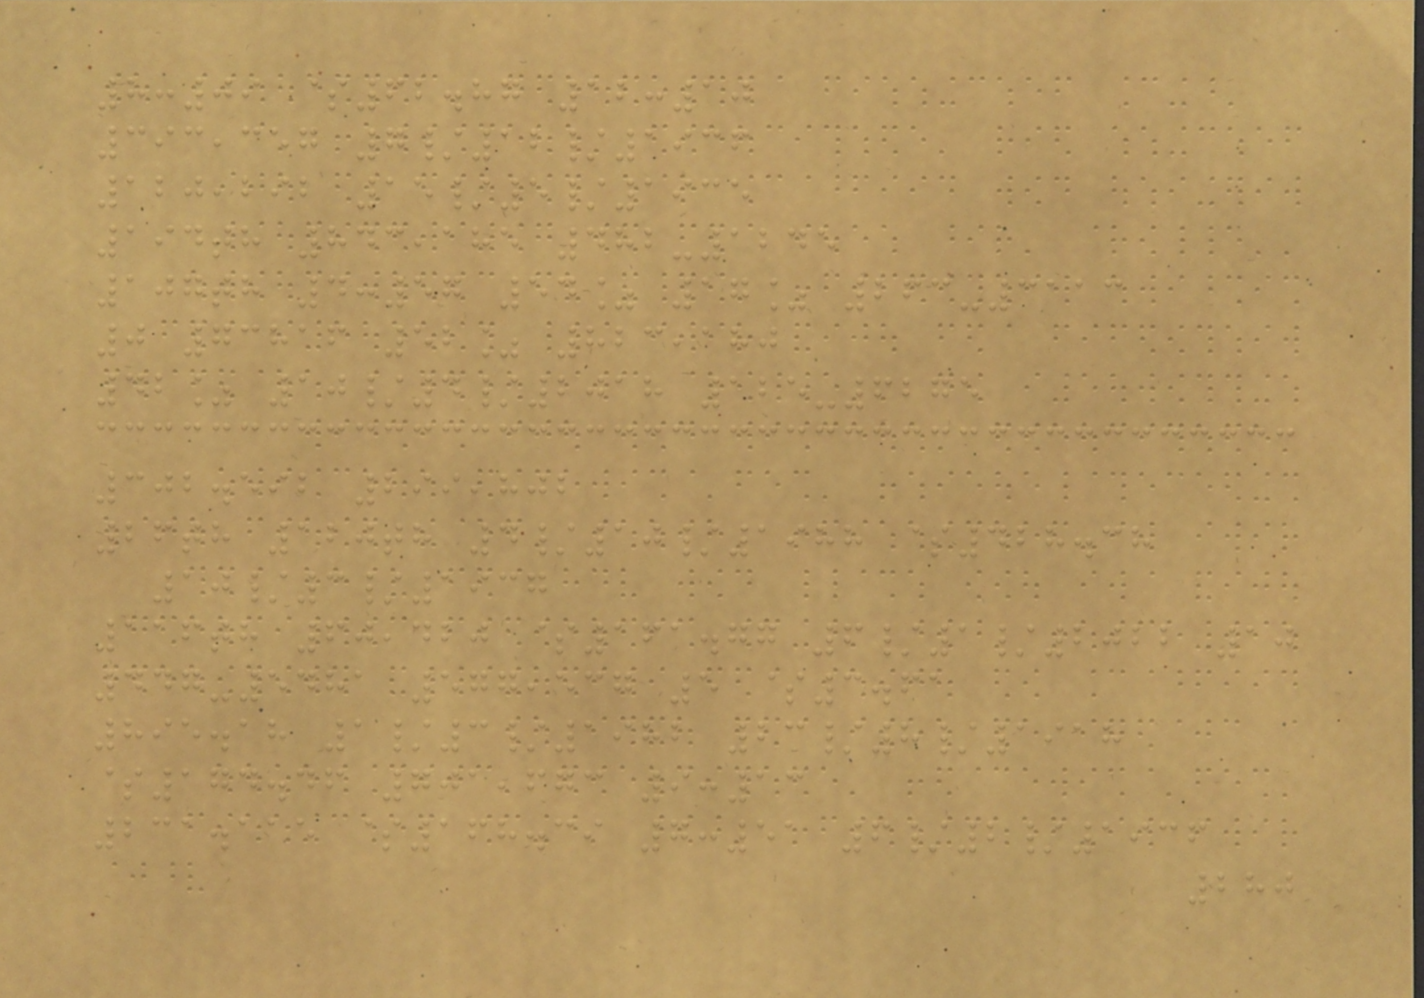8:09 $62.87 12:10
393,357 7/12/1936
120,292 15/5/1935
194th 843,185 482-1245
107th 4:57 54% 17% 263-3113
0 73816 52% 823,180
42% 10/4/2018 125-6275
302.592 299,802
26th 120th 4/10/1988 $428.38
10/3/1937
116th 60,420 $161.77 6/1/2022 10
447-5481 577,537 5 $3.61
895.18 1/3/1982 23/8/1918
$174.46 701,673 9:13
231.115 $168.39 7:51 6/2/1936
280
